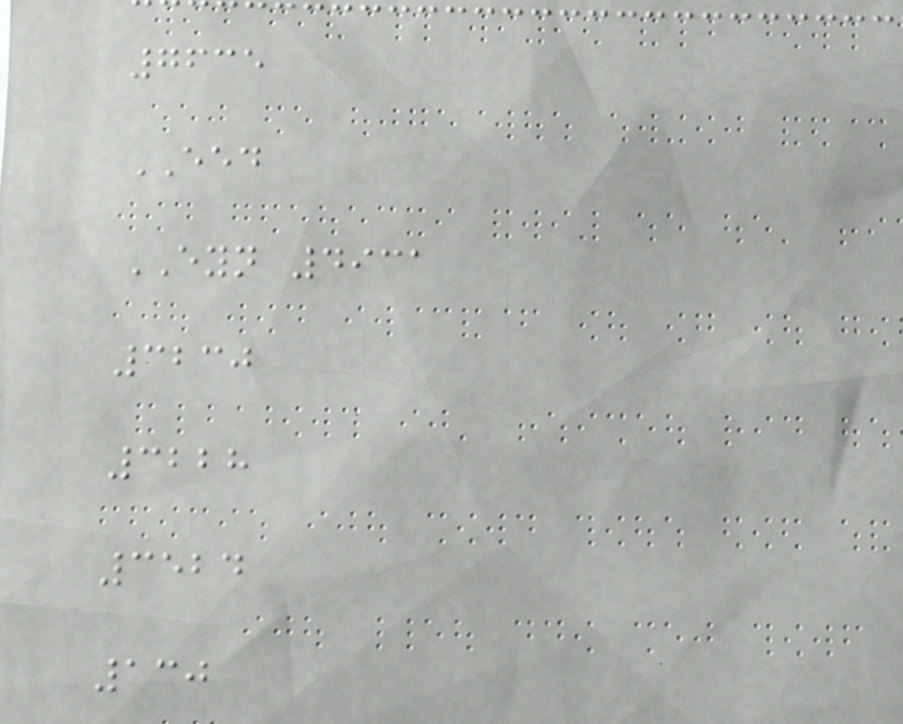7635
EED
EYN 4931
3230
3228
3524
130
